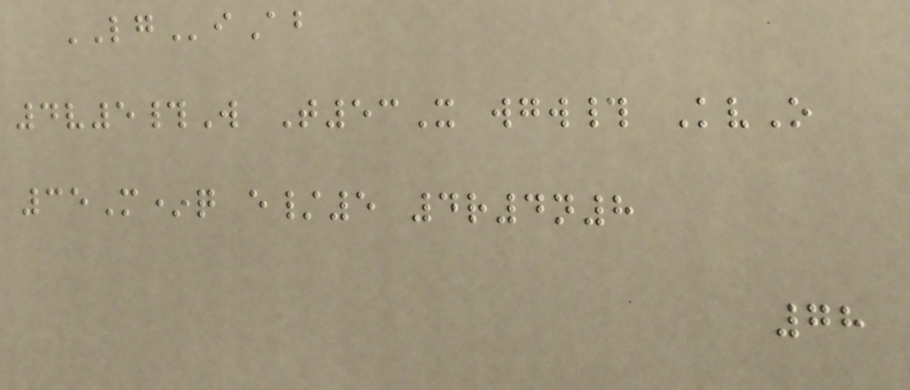LGiAb
4v5#W T53X wgw# KvO
35M*q e/5 4r4n8
78
